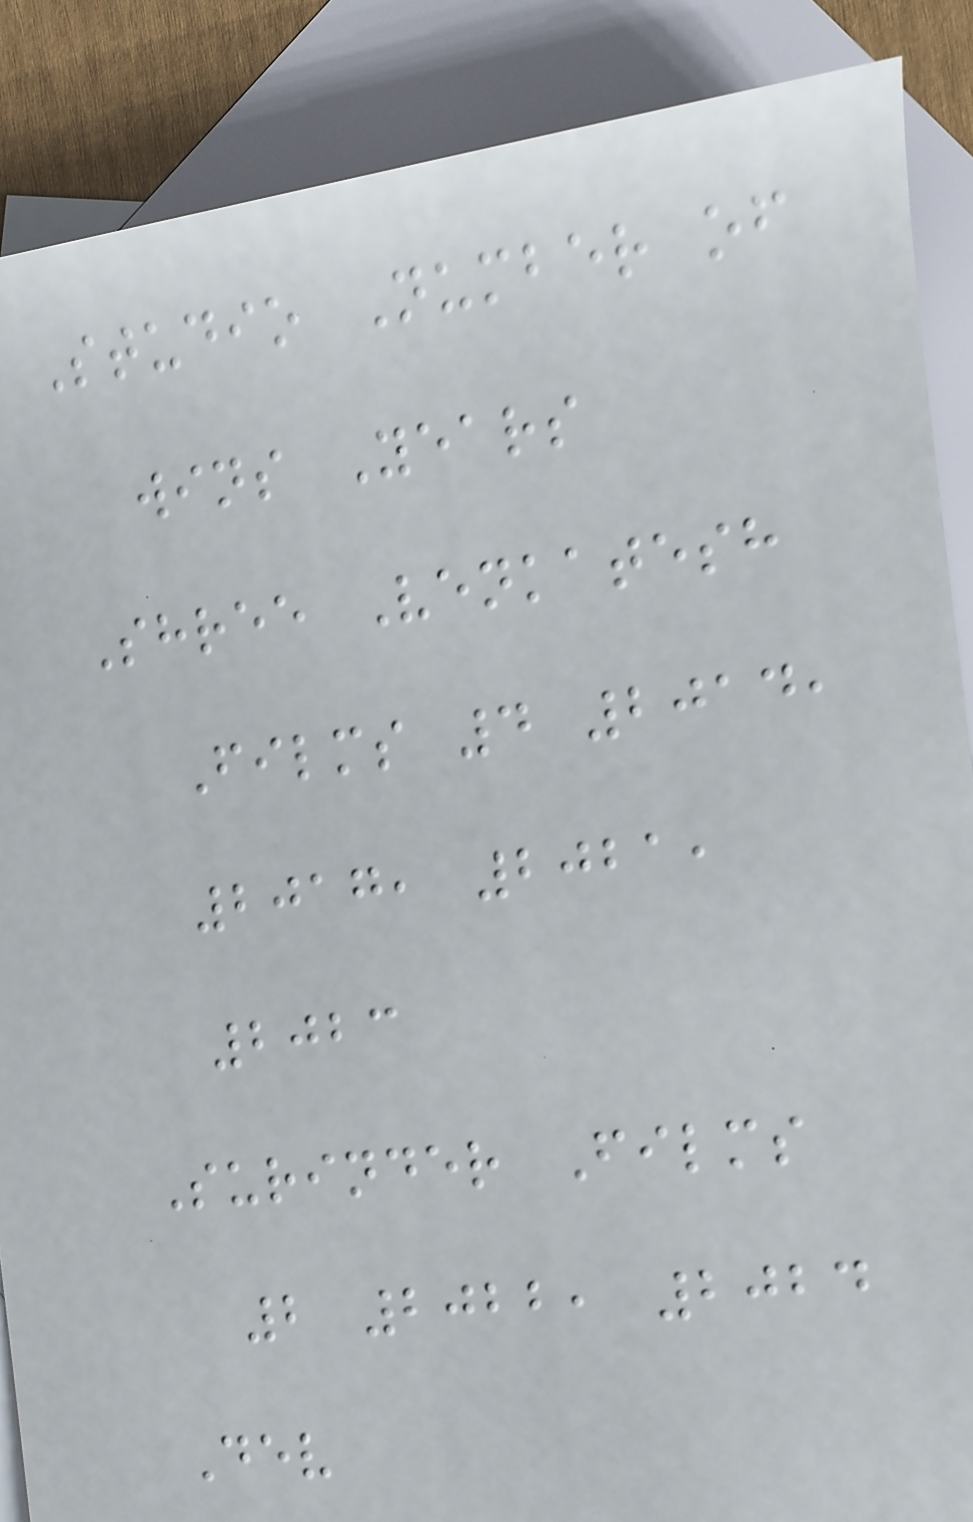Studio Number of
wins Years
Shree Venkatesh
Films 4 2014,
2017, 2021,
2023
Surinder Films
2 2022, 2024
Dev
